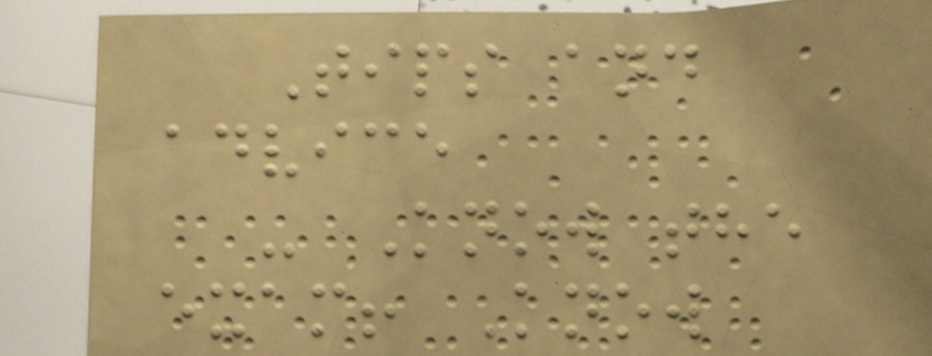Tips and
advice
- Know the
exam! Know
